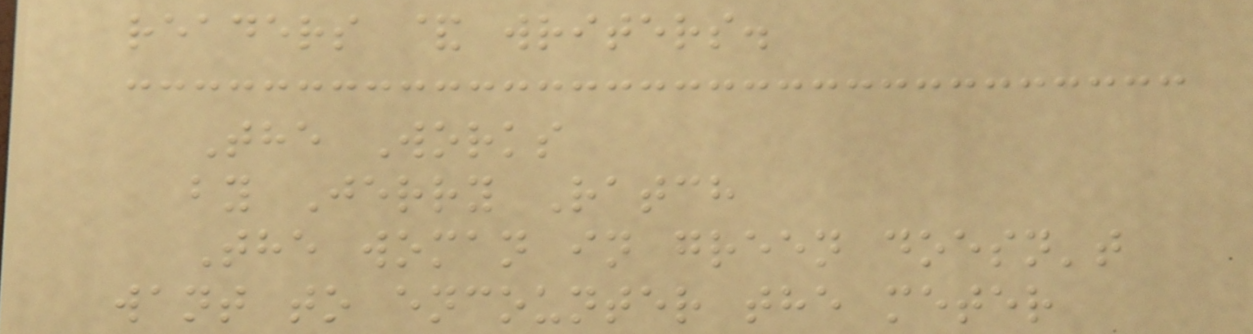readers & writers.
The Works
by Jerry Ratch
The woman in green doesn't
want to encounter the meter
